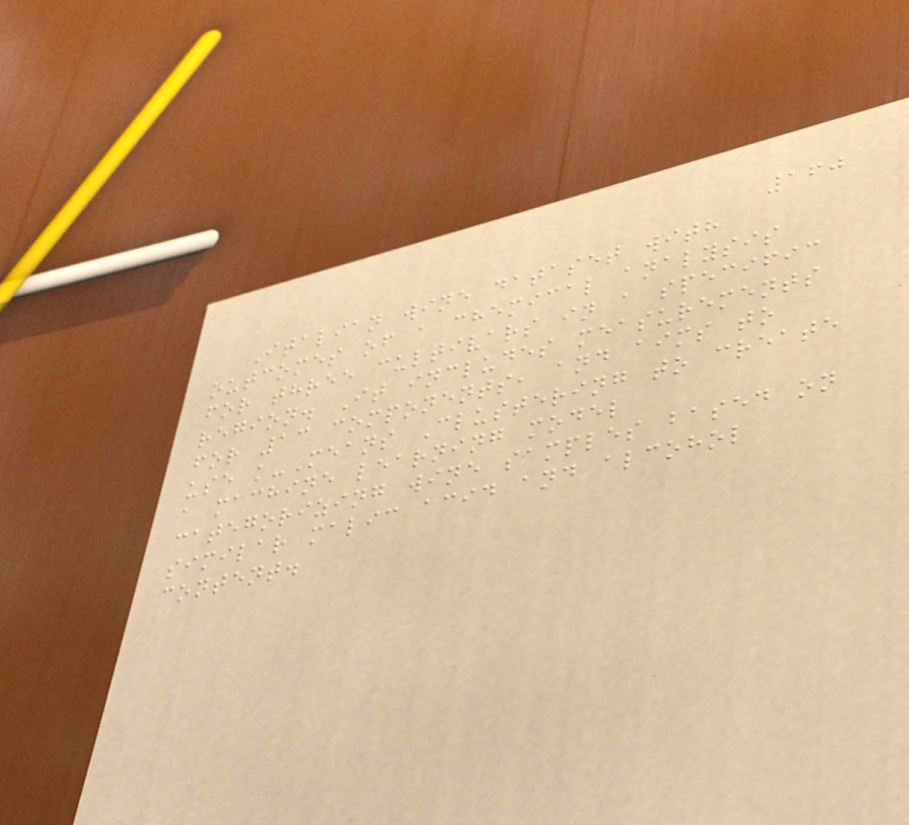160
Italian wine dataset with
outcomes of a chemical analysis
for three cultivars in a specific
region. It includes measurements
for 13 components, and aims to
use k-Means Clustering to create
a machine learning model
categorizing wine samples based on
similar malic acid and alcohol
content.
